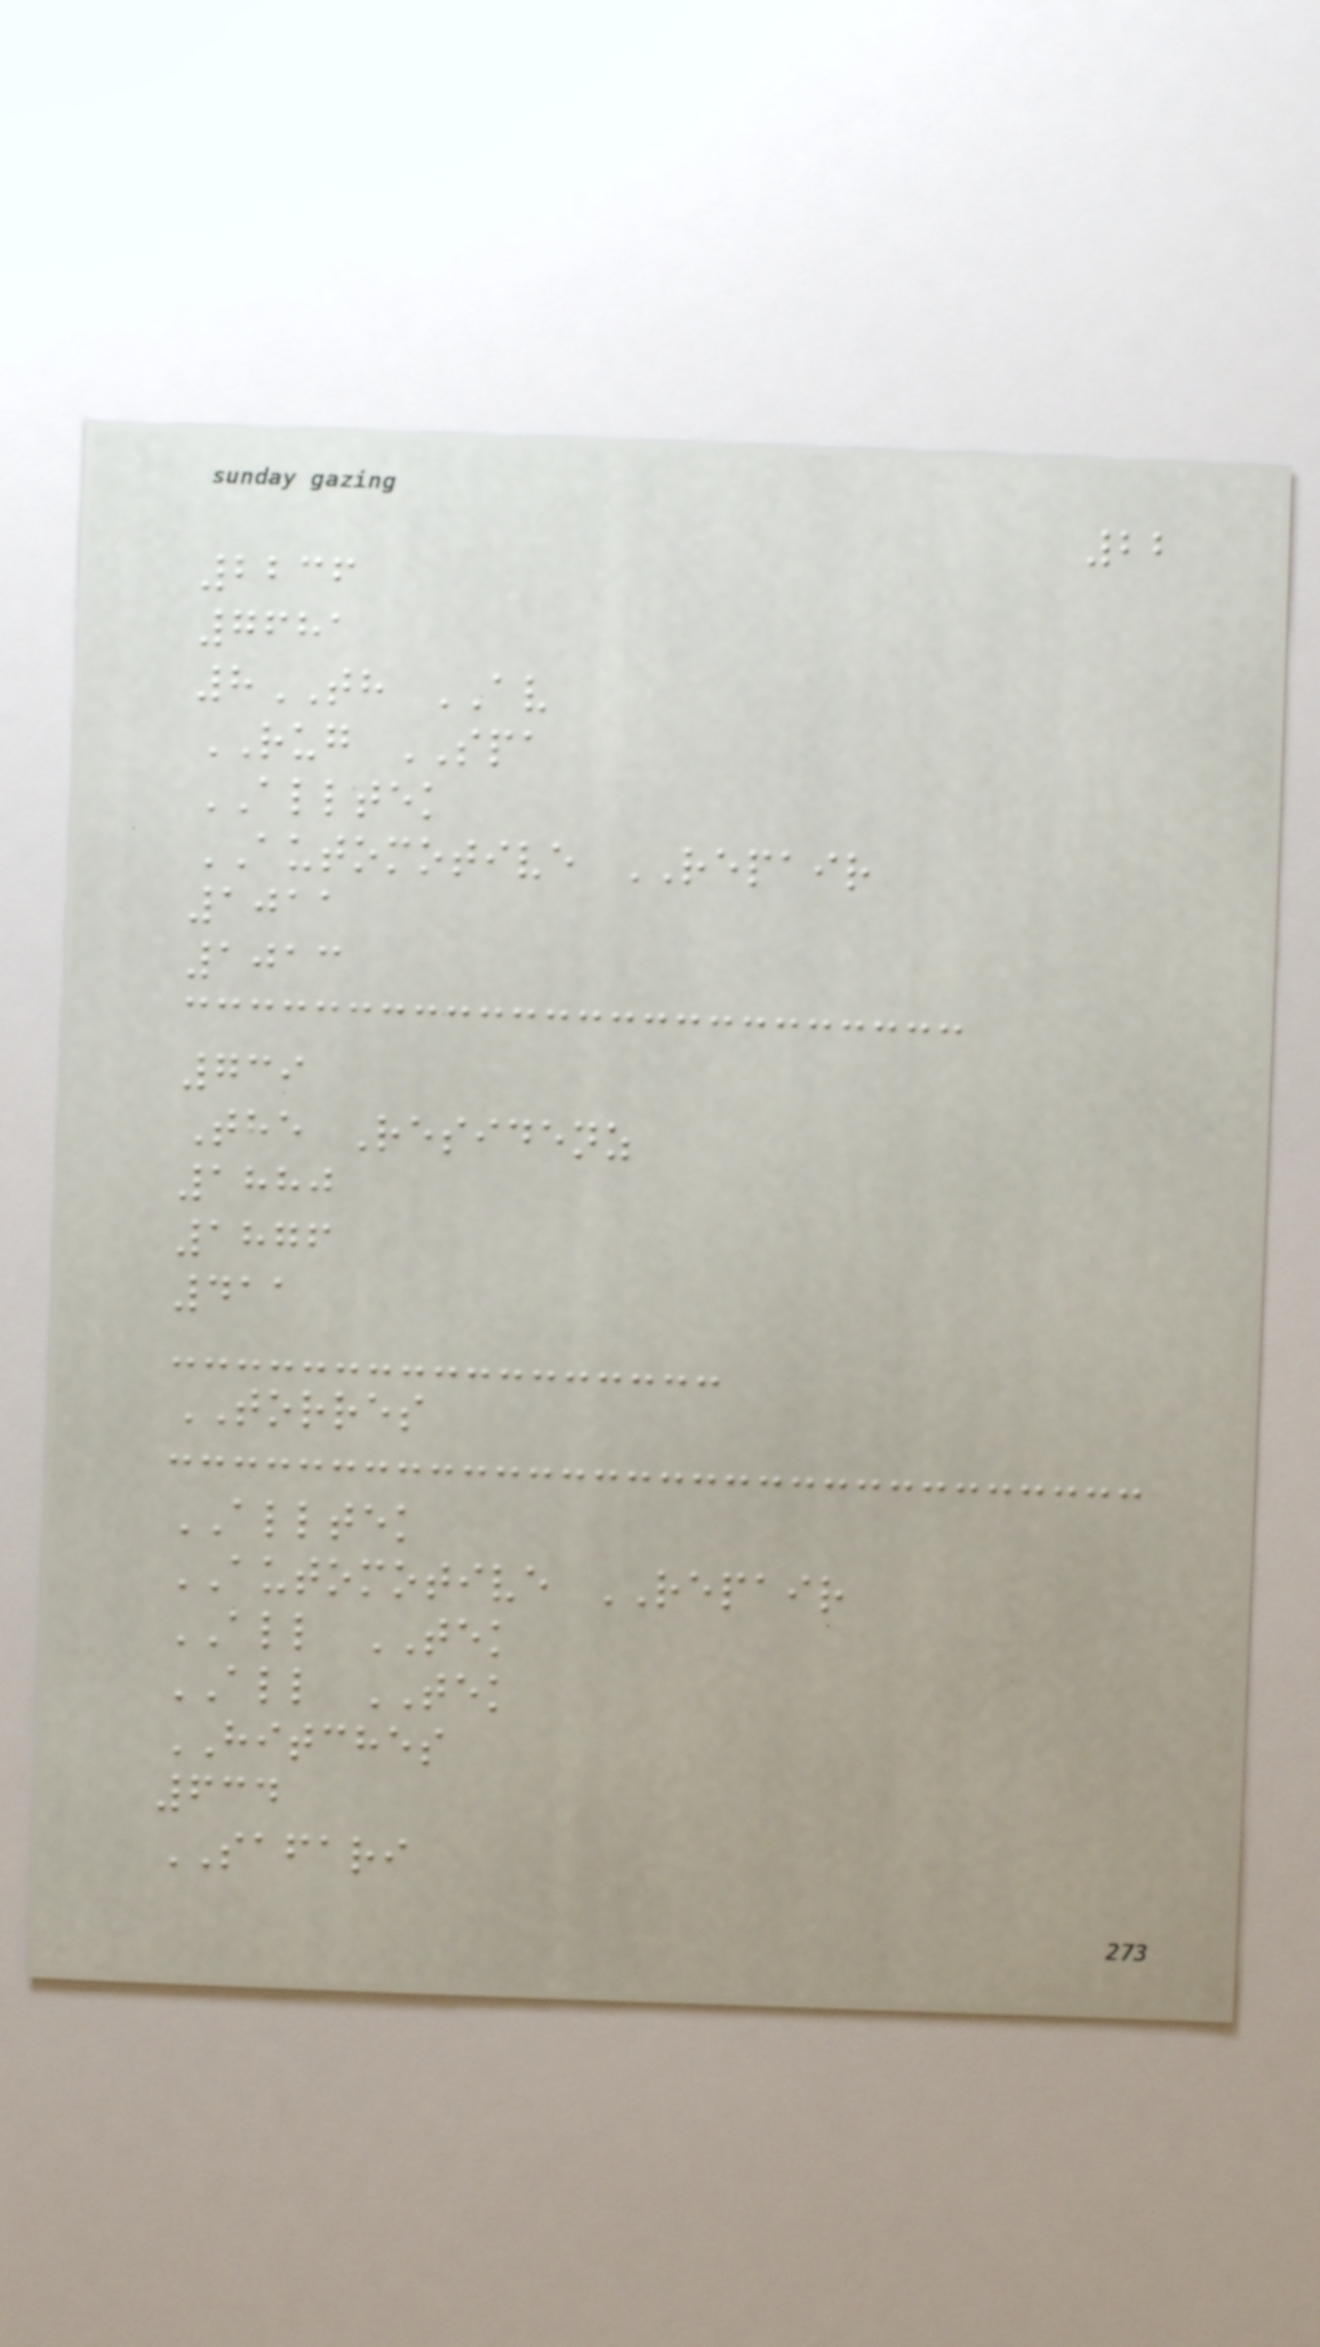22
2236
7681
8TH AV
RUG SPA
ALLTEK
AUTOMOTIVE REPAIR
1011
1013
739
The Residenz
1880
1876
411
TORRES
ALLTEK
AUTOMOTIVE REPAIR
ALL TEK
ALL TEK
HITCHES
634
SAFARI
